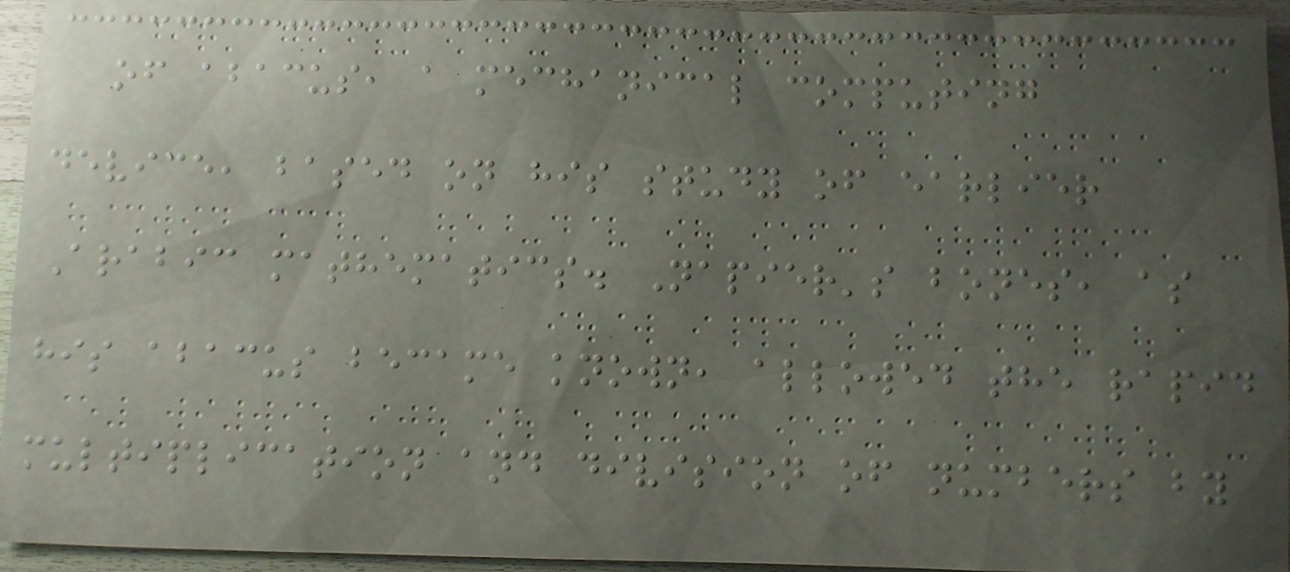of abacus, a mechanical computing
device, based on his study of earlier
Arabic mathematics. Napier's bones, as
his abacus became known, allowed the rapid
multiplication and division of numbers by
